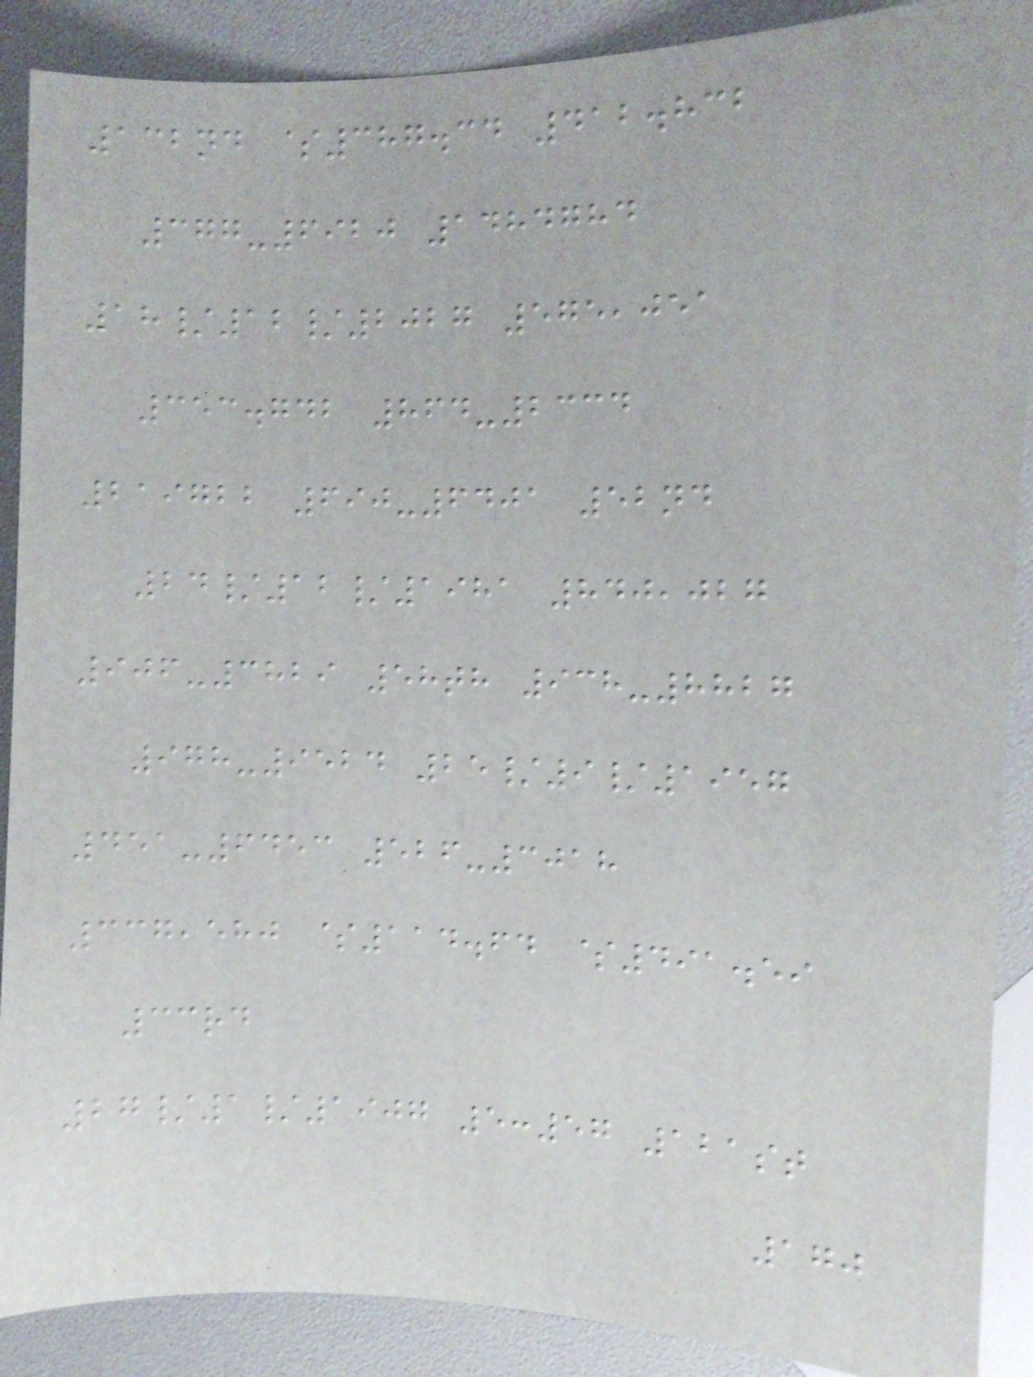132nd $387.34 412.832
377-6920 1484784
18/12/2027 575,051
353.742 864-2334
219722 690-6401 52nd
24/12/1981 840,027
906-3829 58th 938-8827
978-9524 25/9/1957
451-6453 526-3018
337,580 $114.64 $491.59
33rd
27/1/1907 5:57 121st
170
